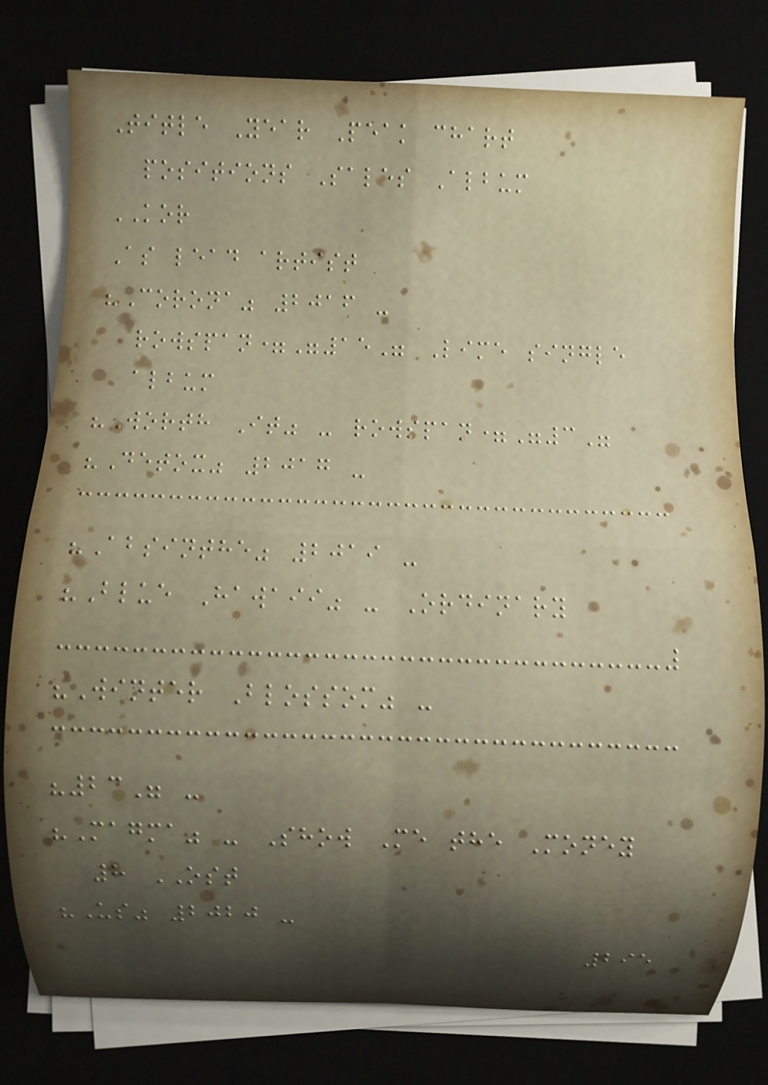Title Year Peak chart
positions Sales Album
KOR
As lead artist
"Corona" 2016 -
rowspan="15" Lime single
album
"Worth It" - rowspan="3"
"Detox" 2017 -
"Absinthe" 2019 -
"Blue Hawaii" - Ordinary
"Winter Blossom" -
"23" -
"Magma" - Show Me the Money
8 OST
"Us" 2020 -
295
